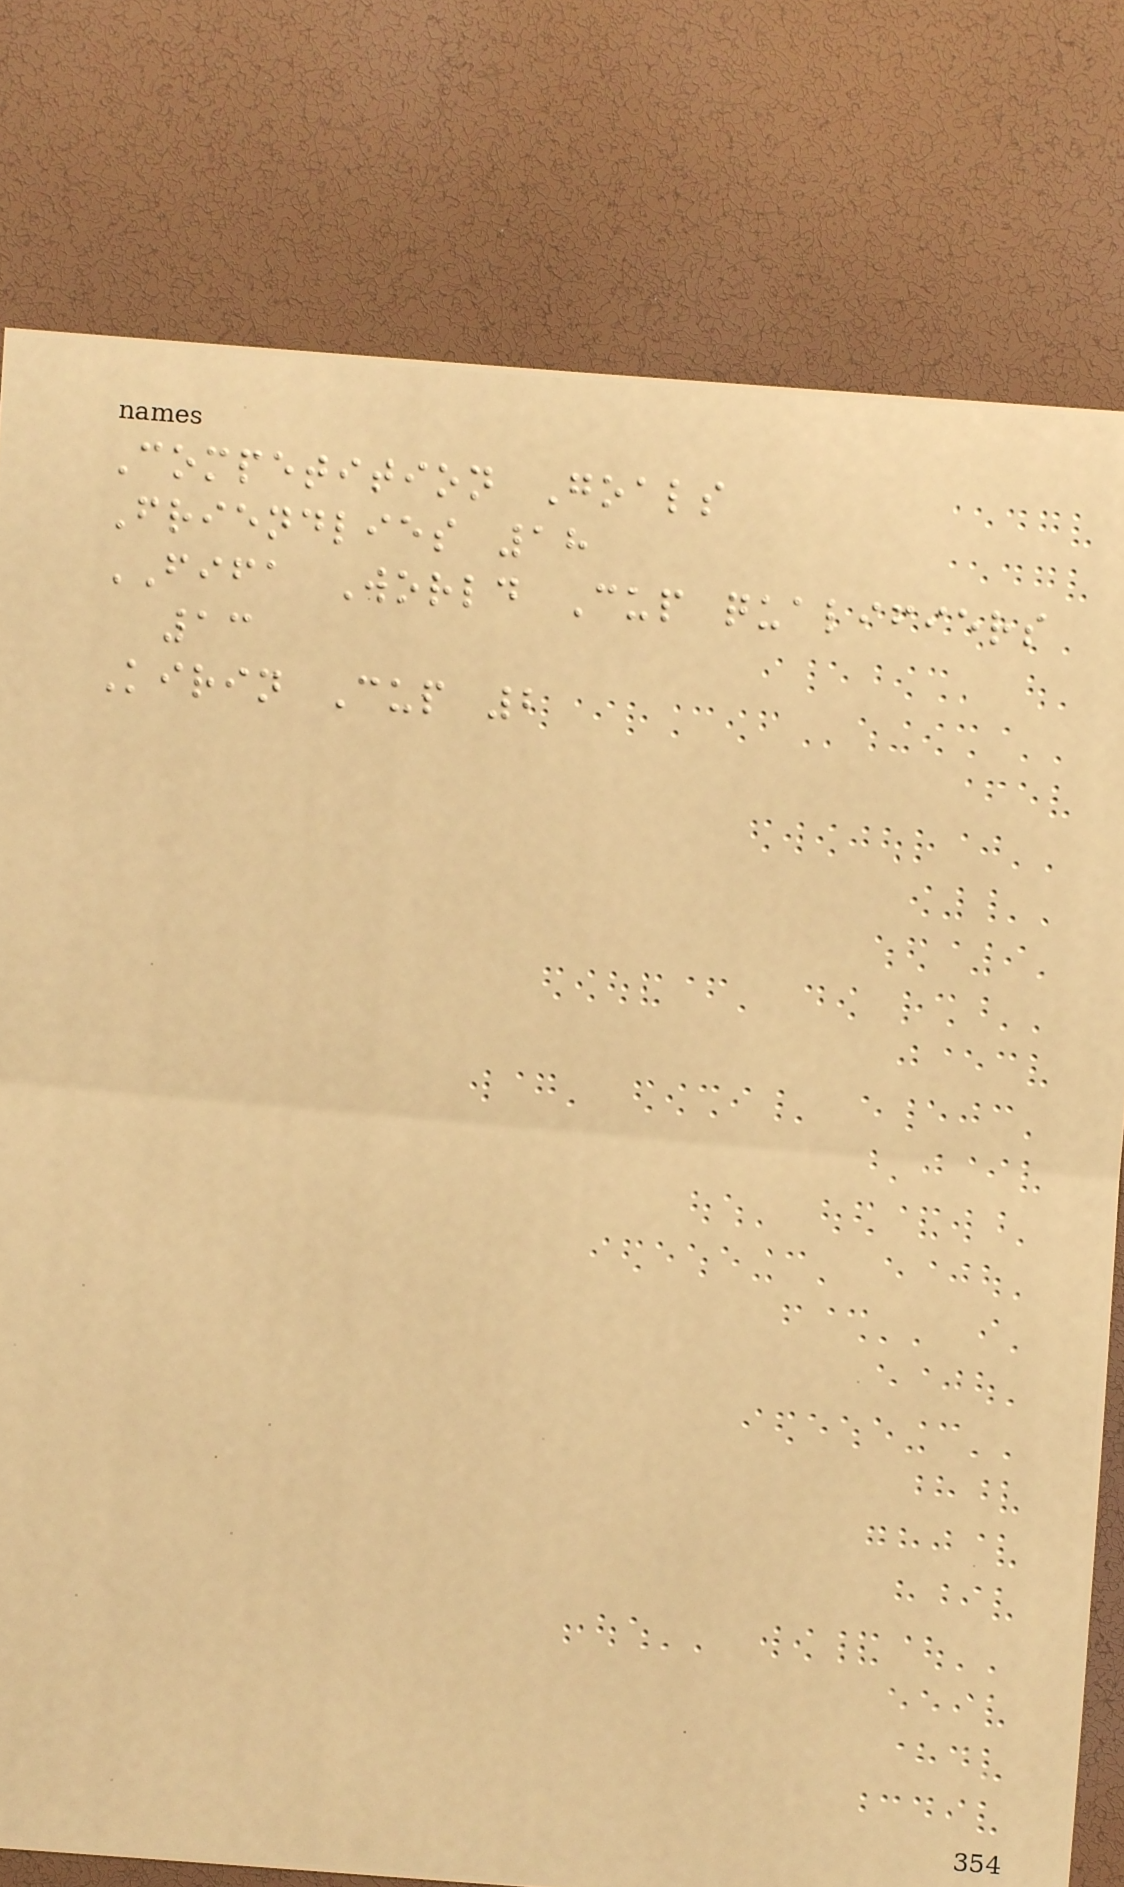Competition Goals
Friendlies 18
FIFA World Cup qualifiers
13
Kirin Cup 2
